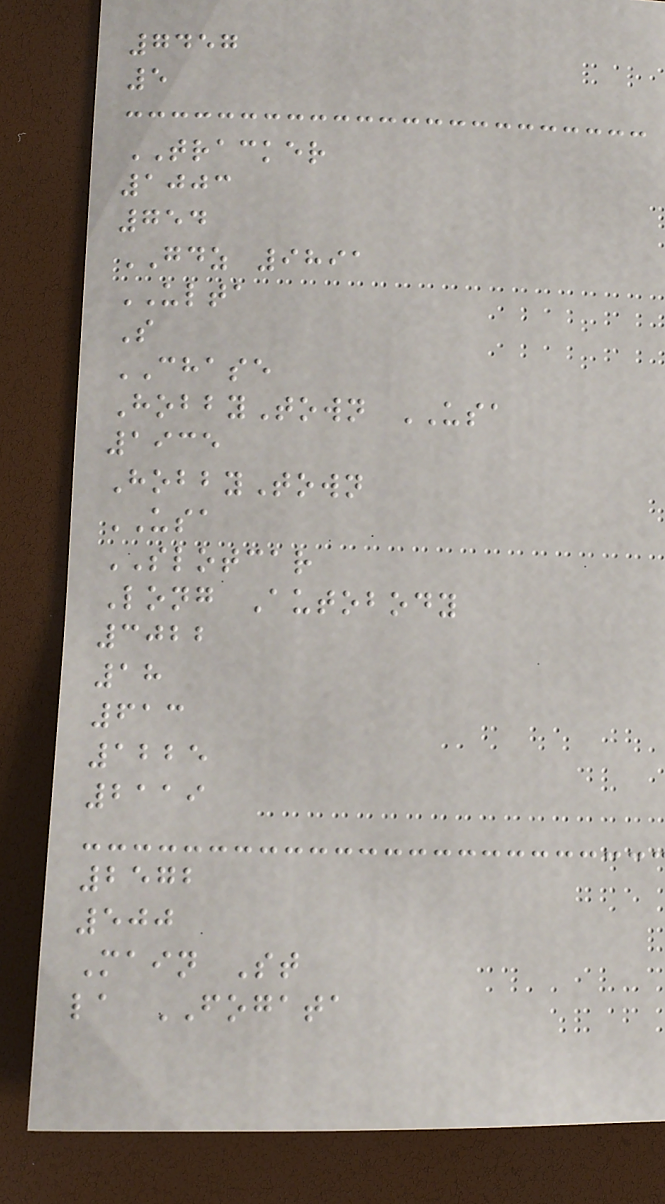7457
5
TRACKER
1003
754
GDZ 9891
ULTA
S
CHASE
HobbyTown USA
1935
HobbyTown
USA
SLOTCAR
Long Autobody
3022
18
613
1225
2119
2572
500
Main St
la FOGATA
